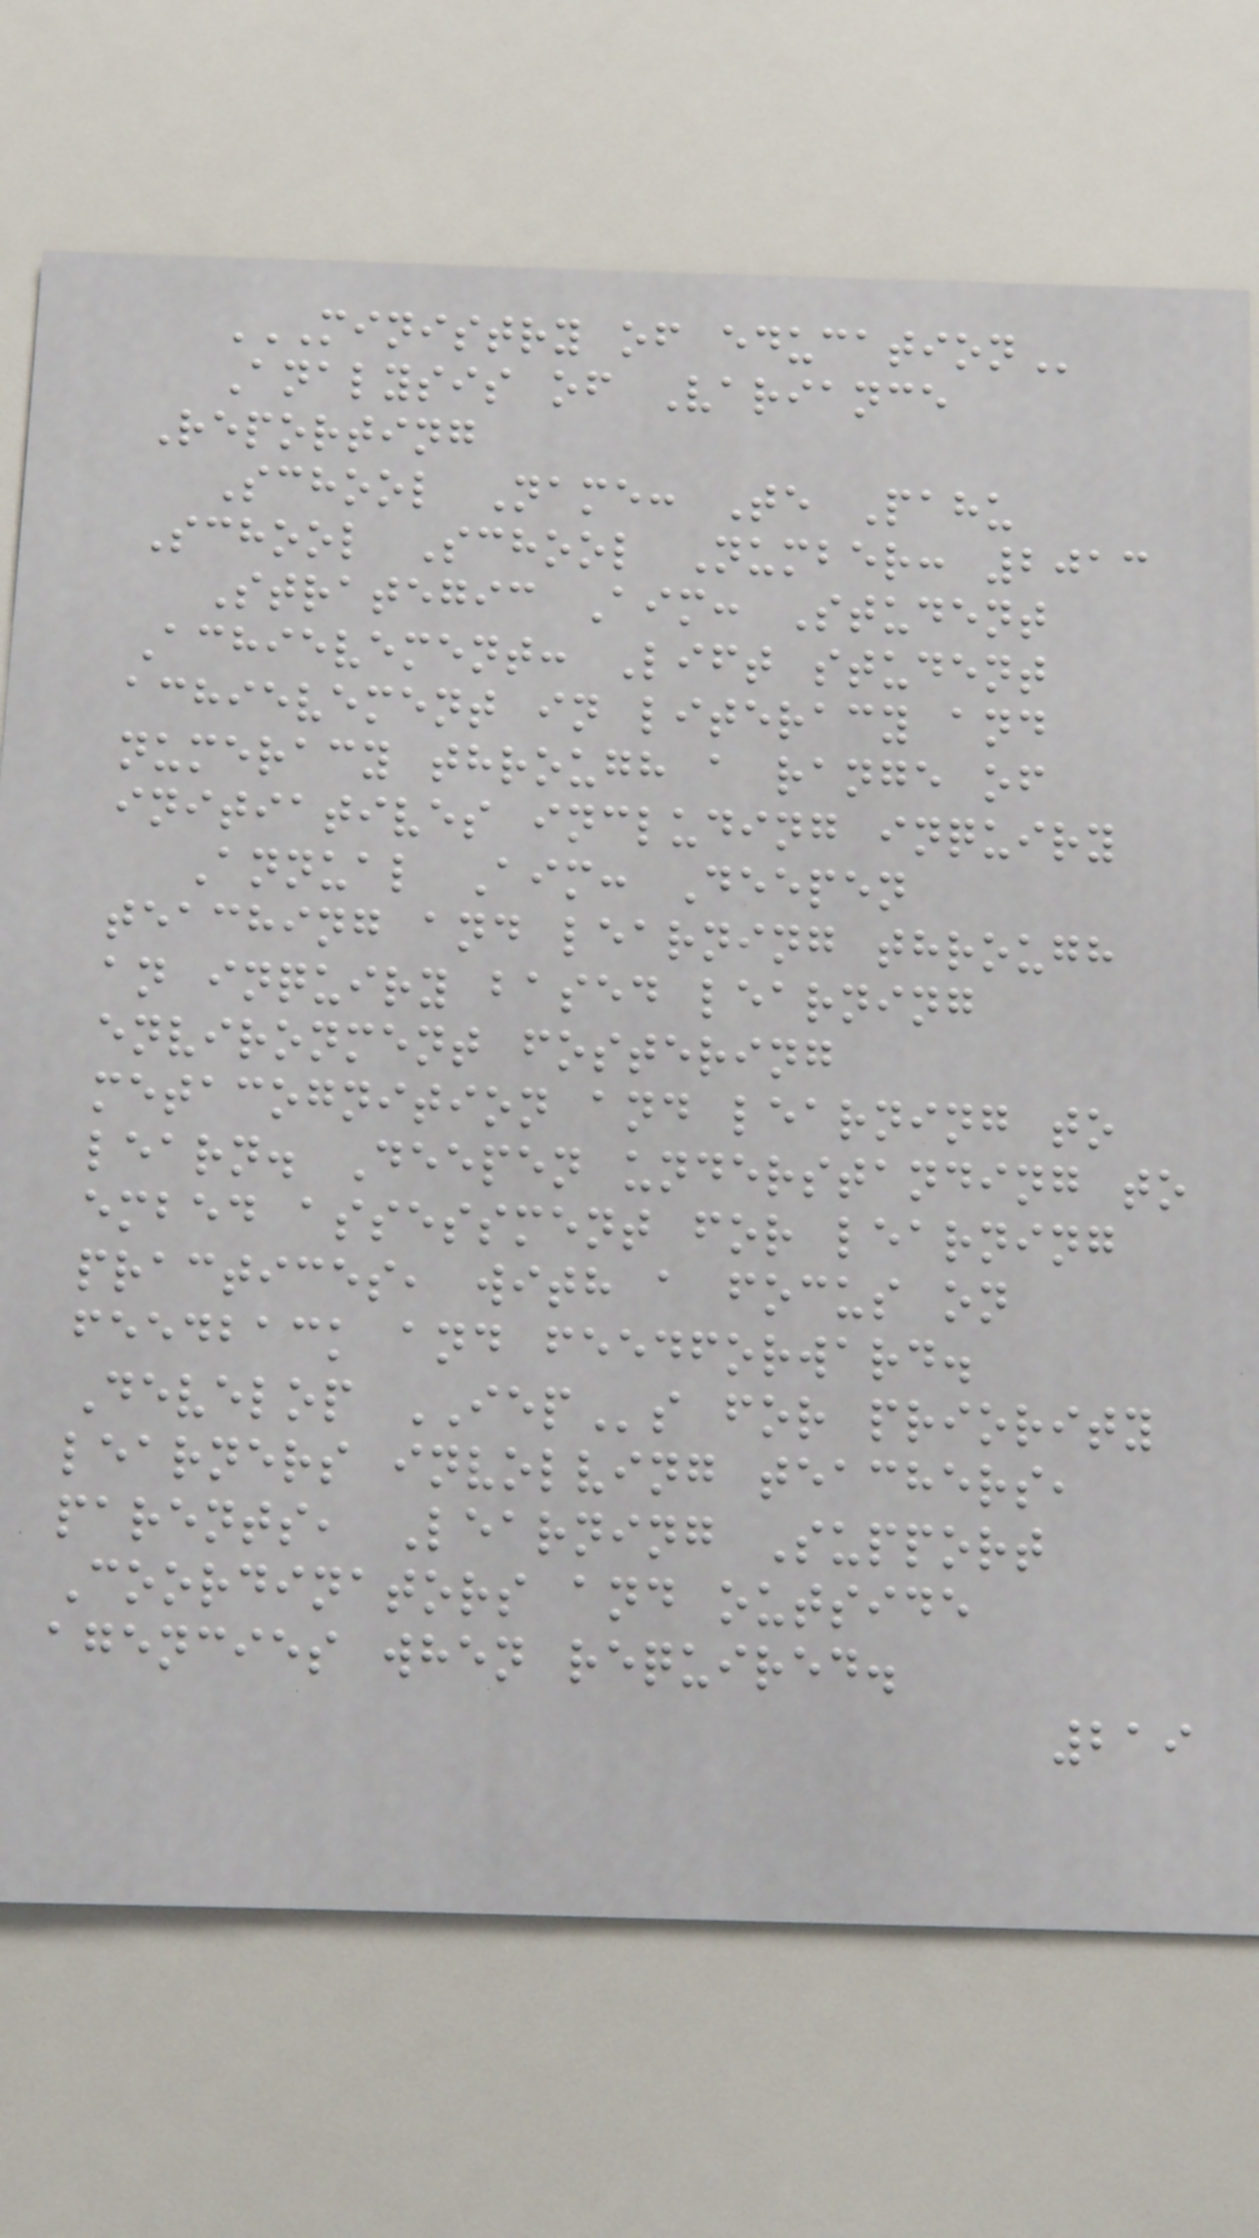MINISTRY OF EDUCATION
Analysis of Variance
Reporting
School Name: Te Pahu
School School Number: 2013
Strategic Aim: Student
Achievement: Lift student
achievement in literacy and
numeracy through a range of
initiatives including inquiry
Annual Aim: Deepen
teaching and learning through
an inquiry based learning
environment fostering
metacognition and learning to
learn. Deepen understanding to
embed assessment for learning
practices, with a focus on
feedback and feedforward.
Develop IEPs for priority
learners involving teachers,
parents, Learning Support
Coordinators and outside
agencies when required.
219
